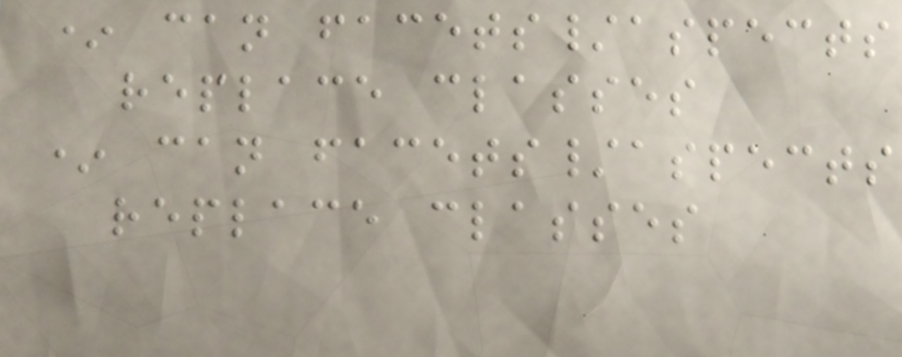* can facets/aspects
replace classes
* can facets/aspects
replace classes
